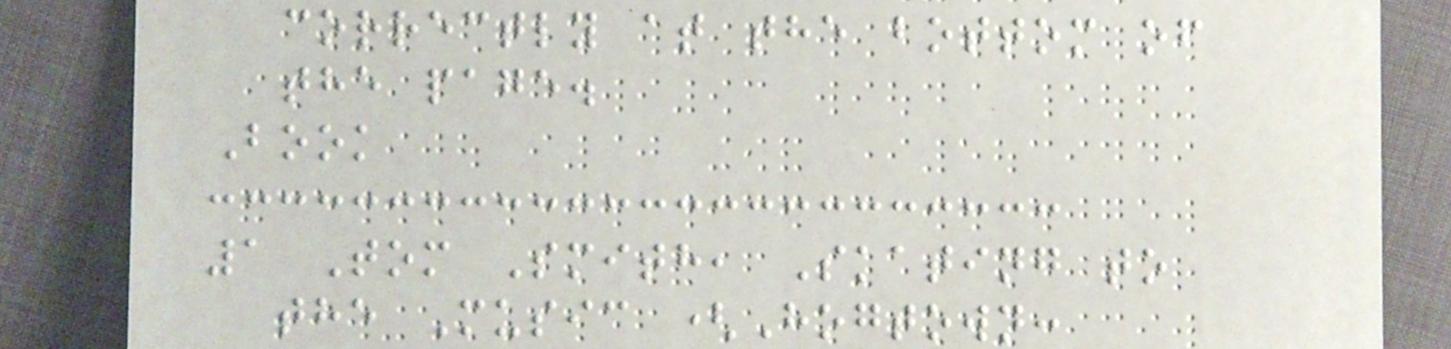correctly at the bottom of
the page.
Book
1 Tom Smith, Skating to
the Music (Hogtown:
